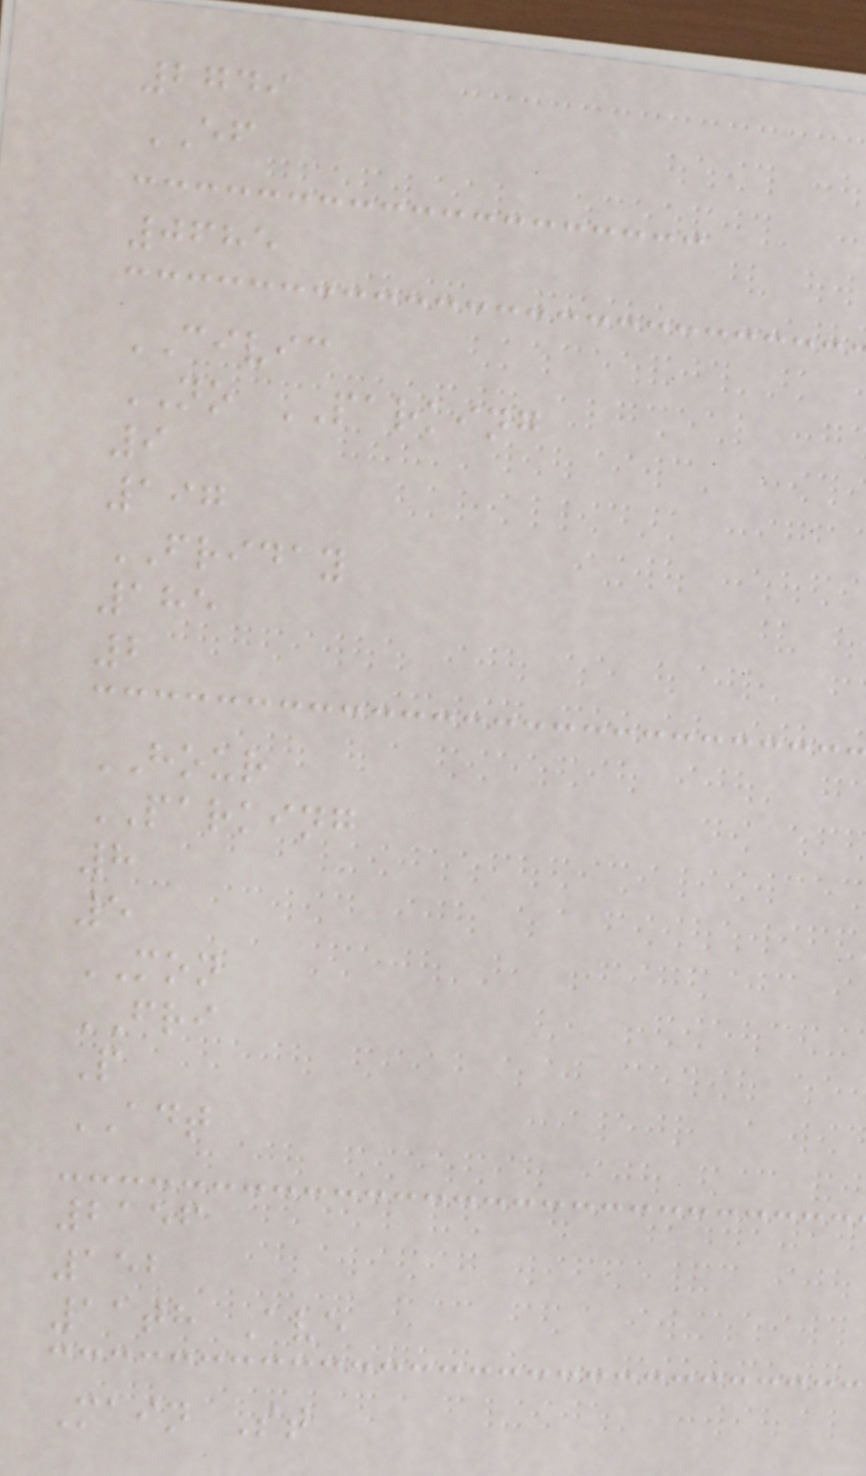2749
EF
0685
CIVIC
NO PARKING
9
197
FRIDAY
185
2
HOUR
PARKING
8
5
MON
FRI
P
ADT
2156
152
11th Ave
Main St
